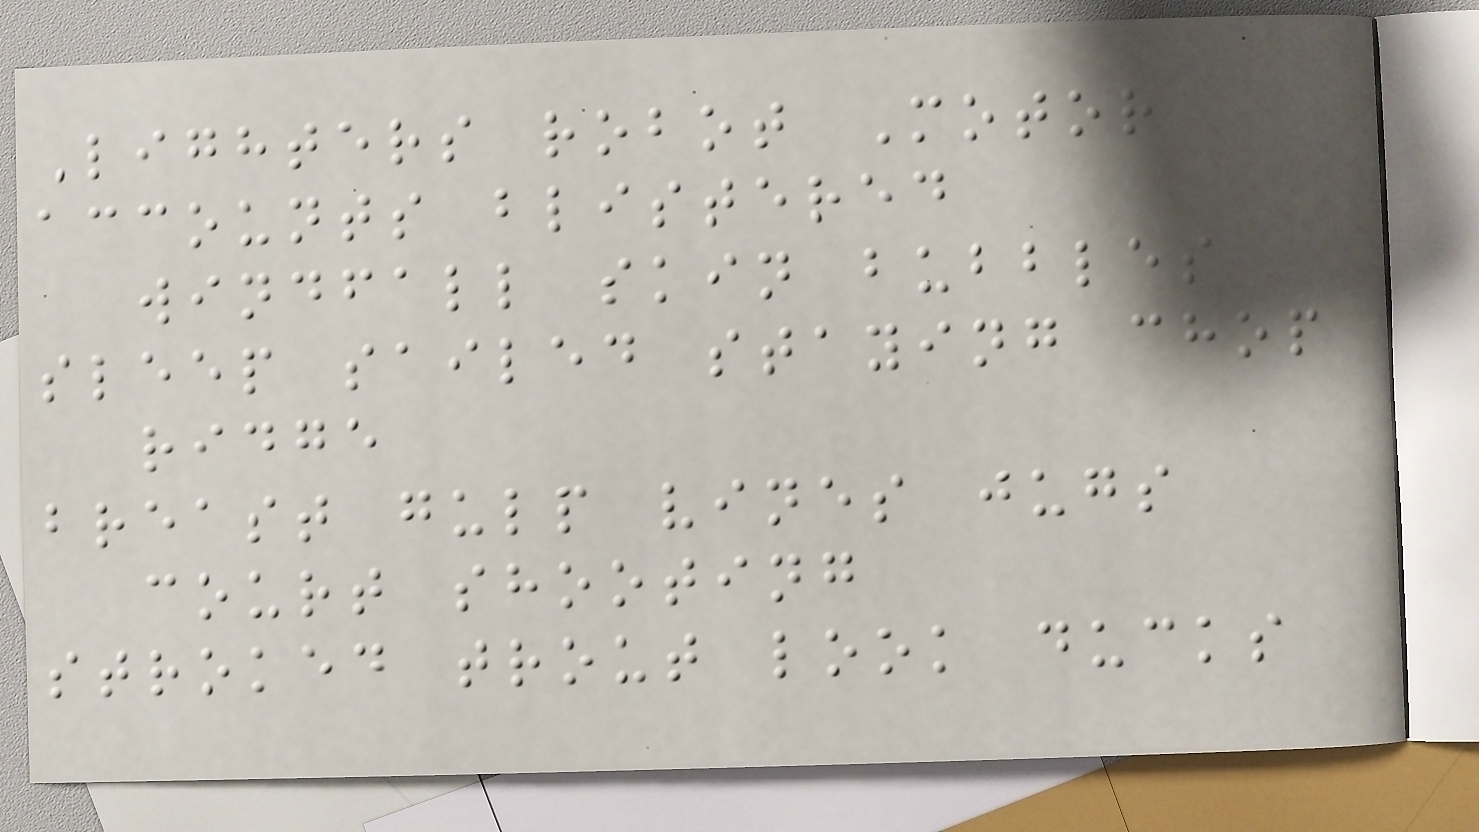Lighters robot Motor
accounts blistered
windfall skin bubbles
sleep sailed staying chop
ridge
breast gulp vines jugs
court shooting
stroked trout look ducks
